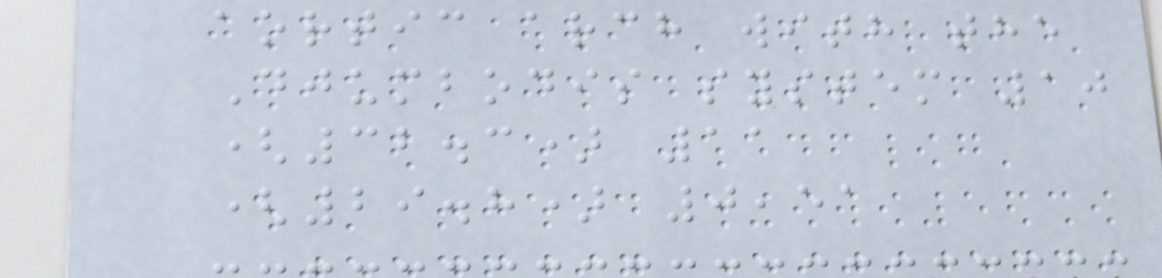aortic arch with the
Djumbodis system 10
(32.3) 11
(29.8) 0,51
